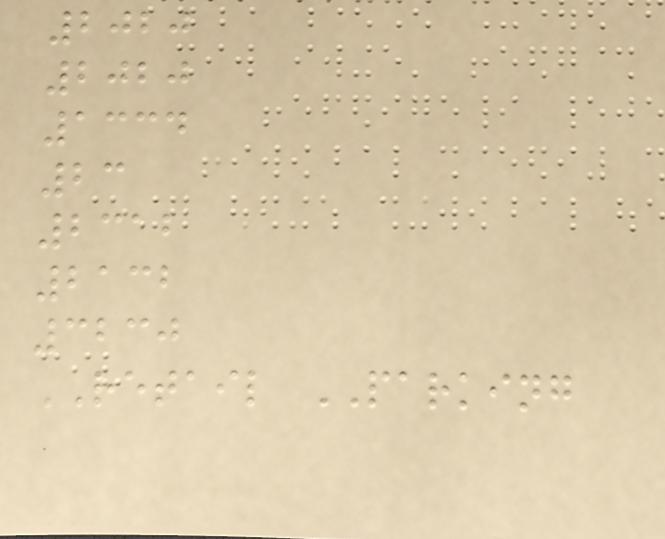2020
2020
1334
23
2312
2132
3230
RETAIL PARKING
